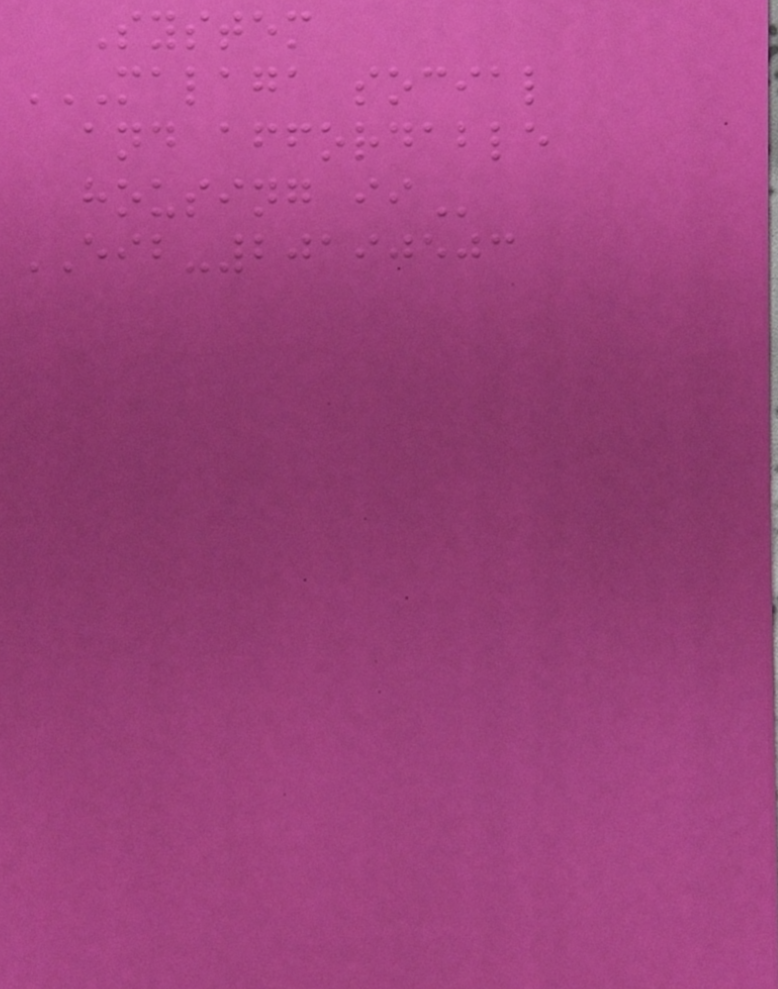System
MALAGA SOCIAL
AND AFFORDABLE
HOUSING II
EIB-20190503
